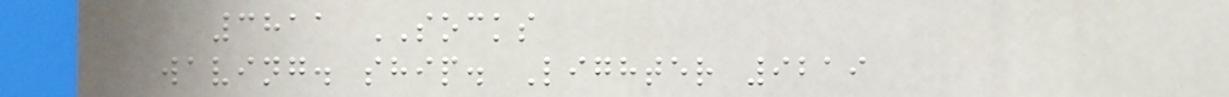3811 SOCKS
waving. ship. Lighter 9219
